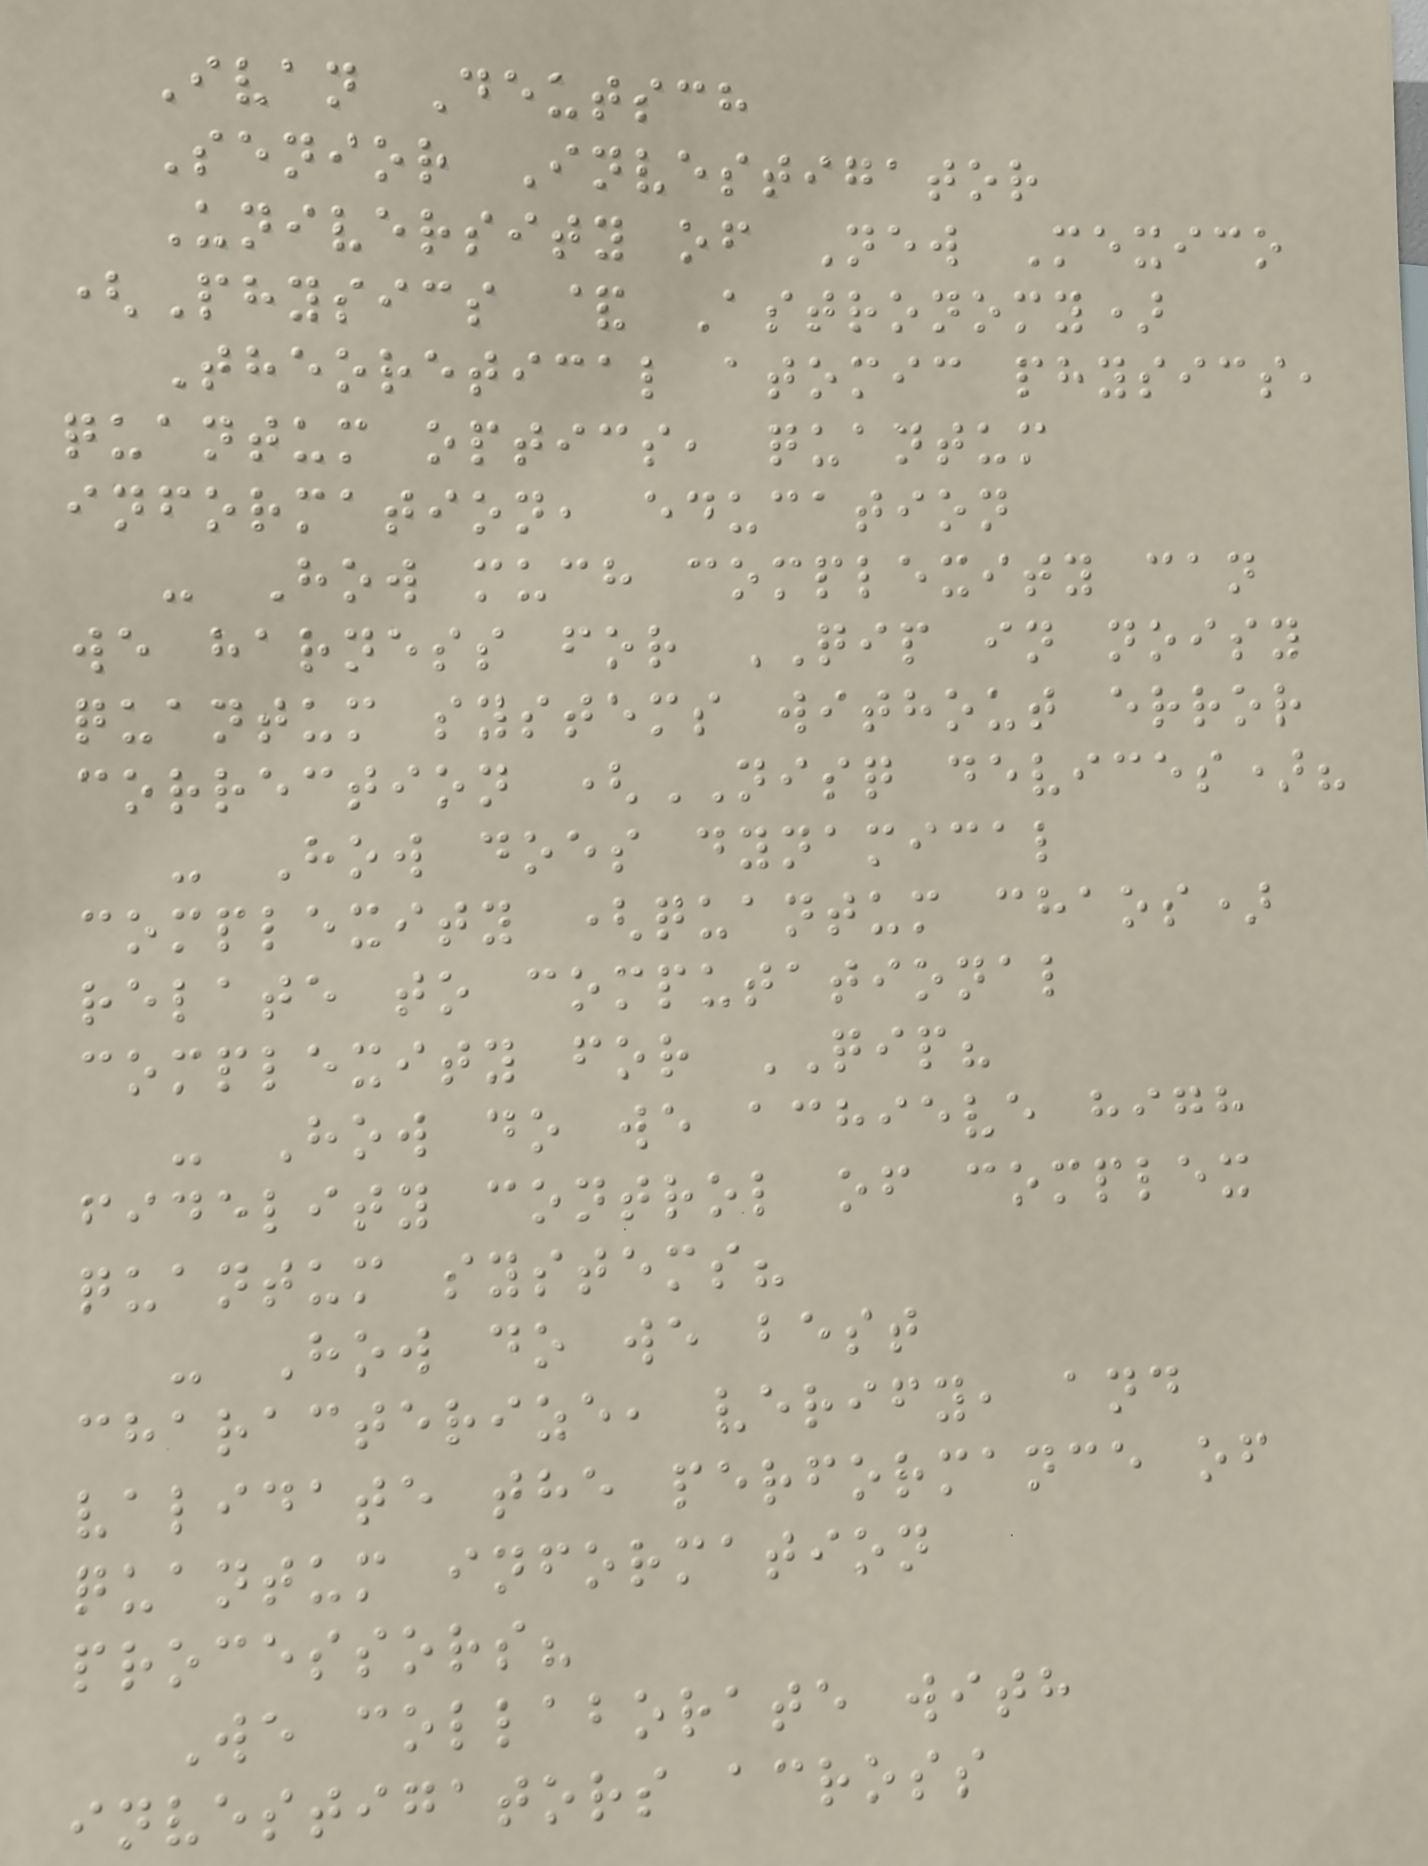Ivan Deutsch
Senior Investigator
University of New Mexico
(Physics & Astronomy)
Theoretical atomic physics,
quantum optics, quantum
information, education
- How much complexity can
we harness for QIP in noisy
quantum systems without error
correction (NISQ devices)?
- How does dynamical
complexity (quantum chaos)
relate to computational
complexity for QIP?
- How do we achieve high
fidelity control of complex
quantum systems?
- How do we best
characterize, verify, and
validate the performance of
quantum information
processors?
We collaborate with
investigators across
